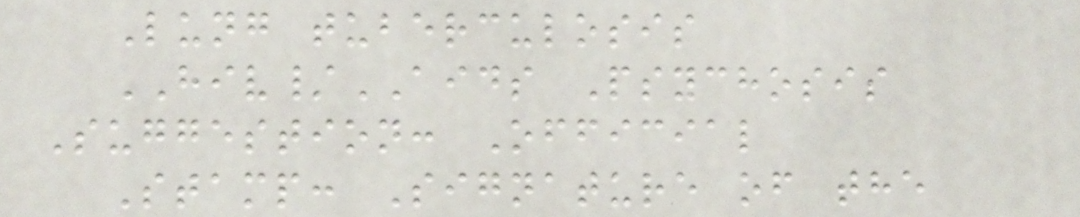Lung tuberculosis
HIV/AIDS Psychosis
Suggestion: Official
Stamp: Signature of the
